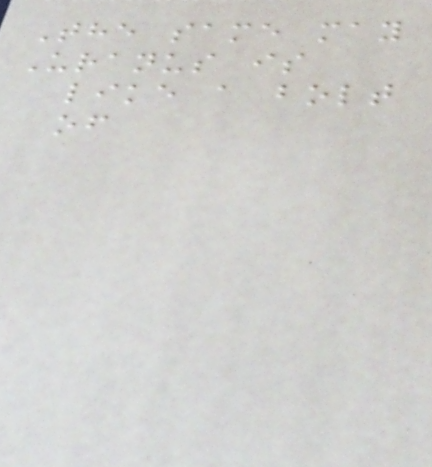The same may
Uranus is
like a bolt
of
